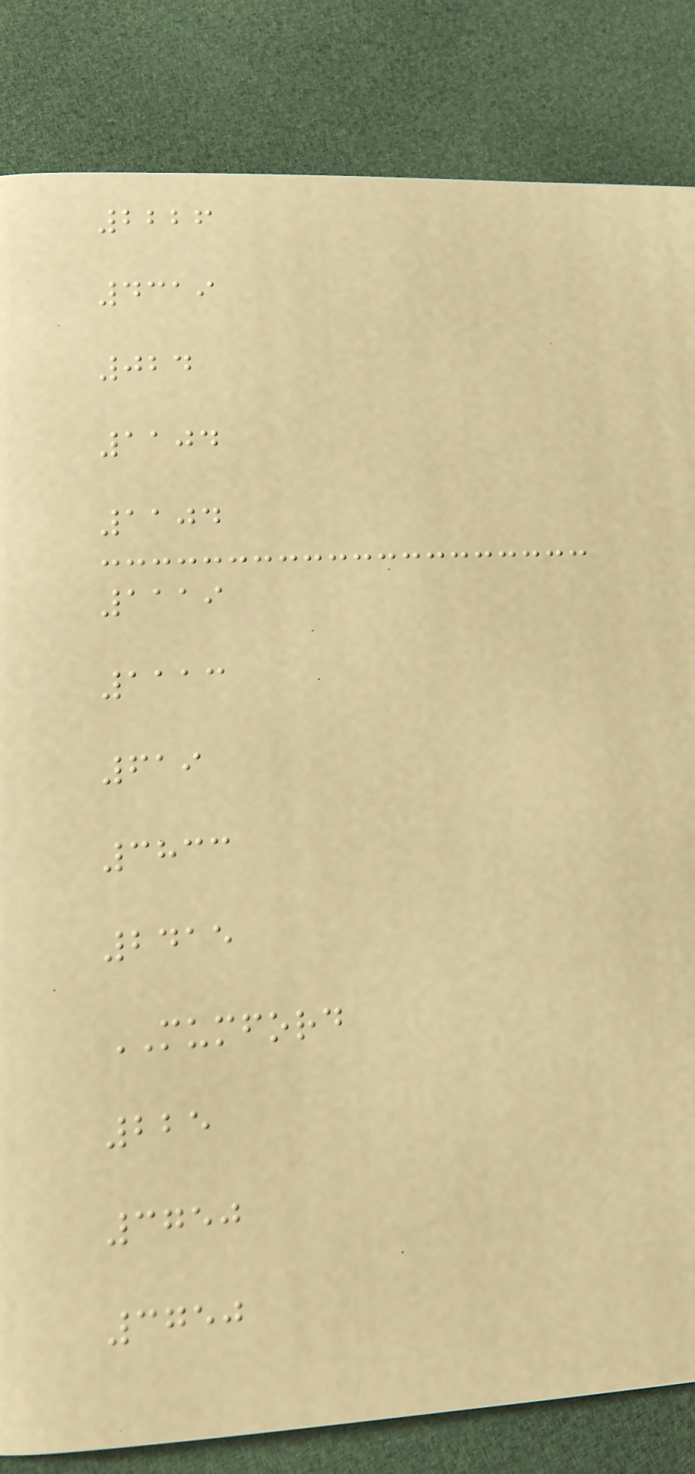2226
4319
024
1104
1104
1119
1113
619
3833
2415
MUMFORD
225
3750
3750
